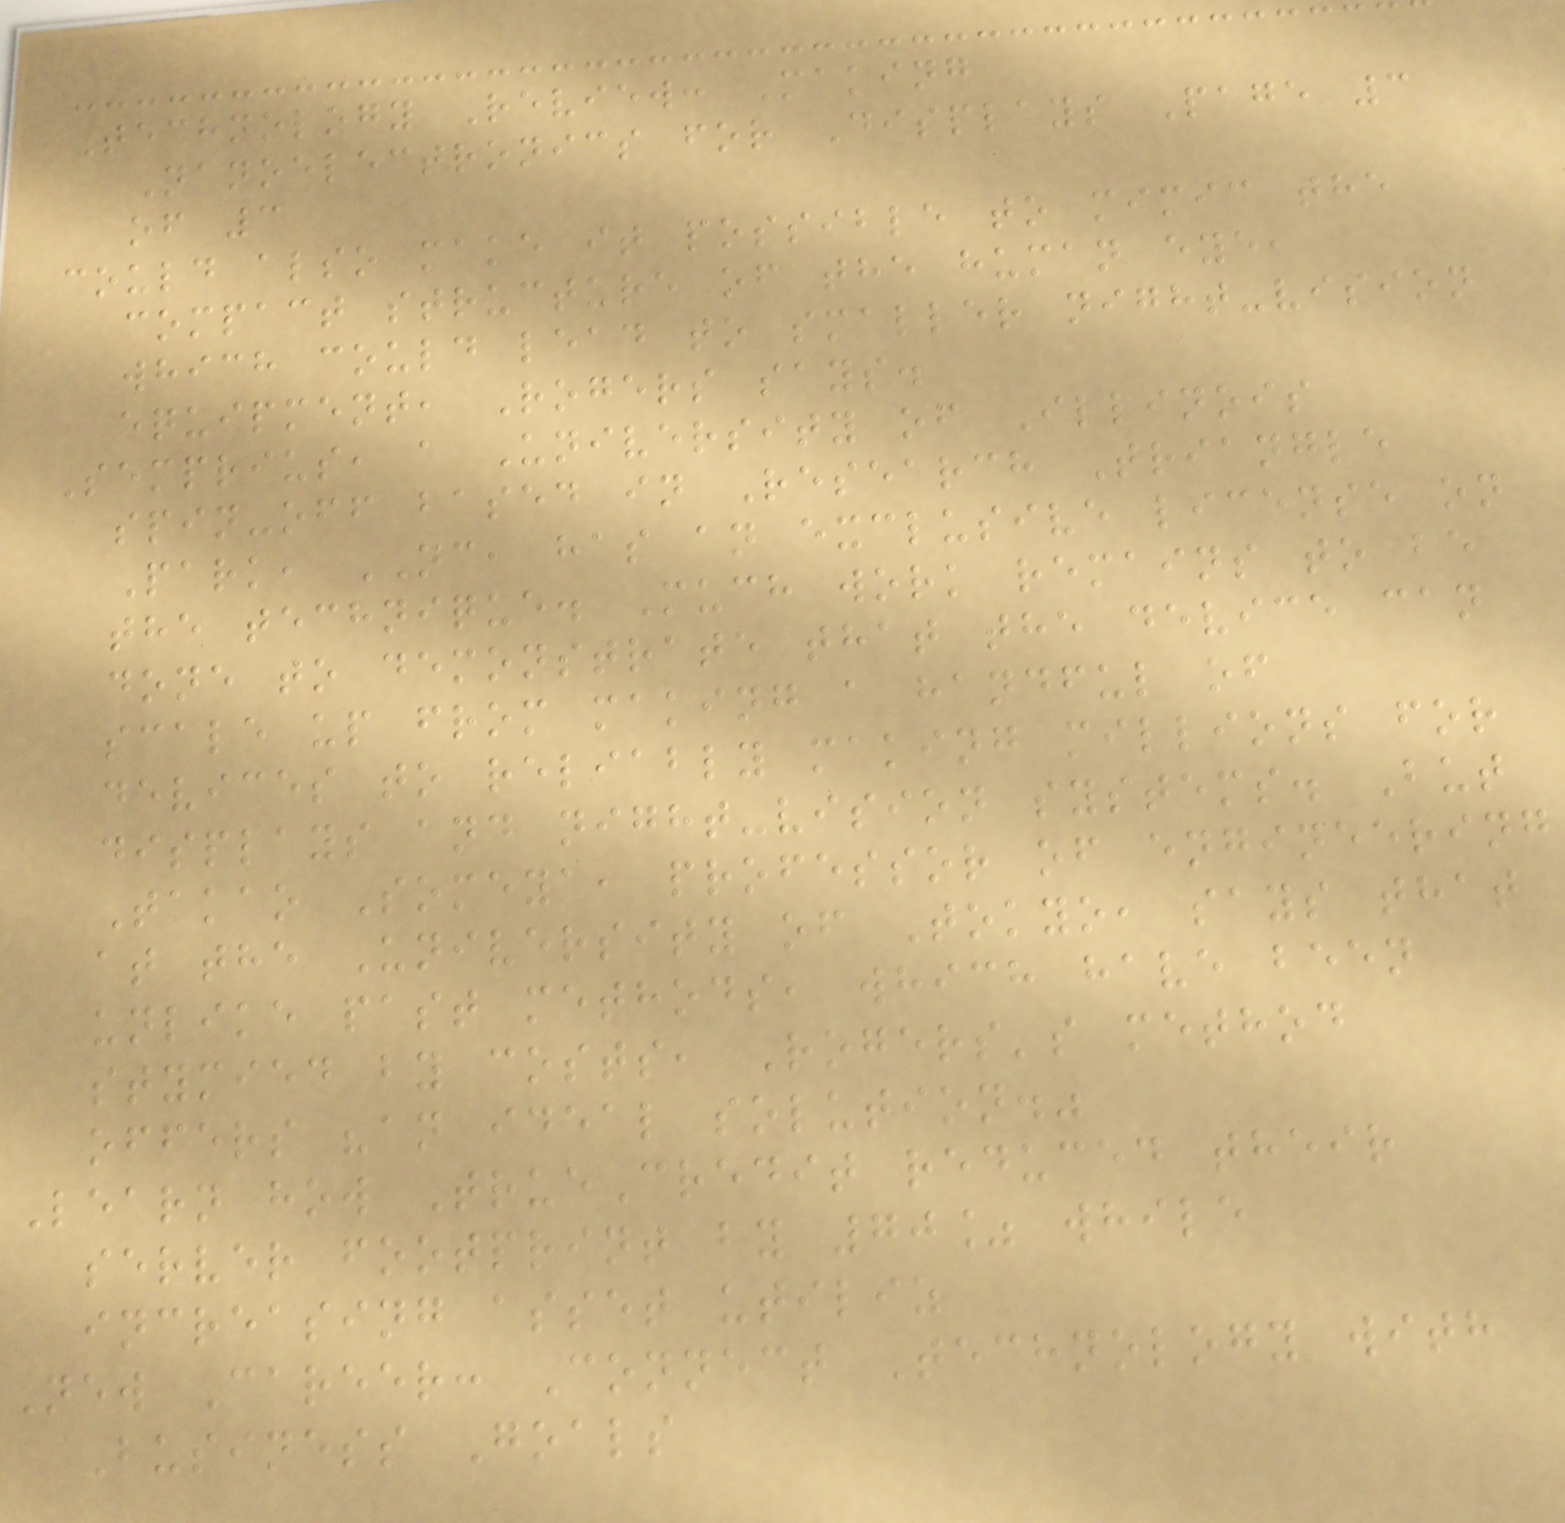Technology Review: Making
Nanoelectronics for Displays Page 3
of 3
could also make it possible to mimic the
compact structure of the human eye,
which could lead to smaller night-vision
equipment, Rogers says.
Semprius, a University of Illinois
spin-off based in Research Triangle
Park, NC, has an exclusive license on
the technique. Much work remains to be
done to demonstrate that the device can
scale up from making a handful of
devices to reliably making millions for
displays and night-vision systems. But
Takao Someya, professor of engineering
at the University of Tokyo, says that
unlike past methods, which have been
stymied by costs, Rogers's method
offers "an ideal solution."
Learn how TrueCredit reduced their
server footprint by 70% while
increasing asset utiliz
New Career: Connect Technology with
Business Goals
